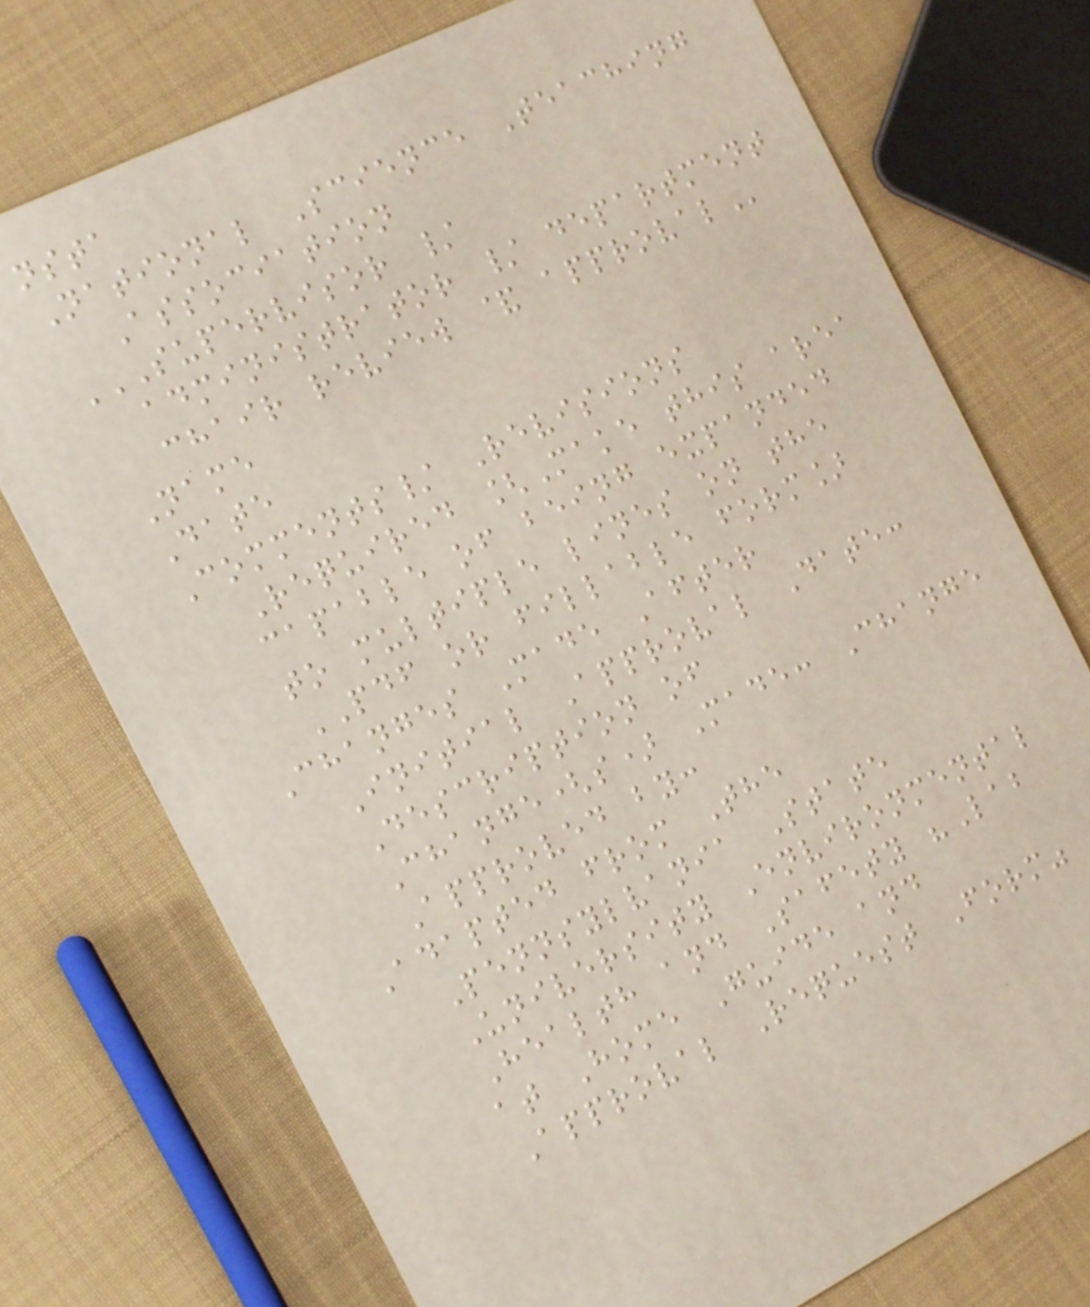nsta
National Science Teaching
Association
SUPERVISOR /
ADMINISTRATOR / DEPARTMENT
CHAIR REVIEW & APPROVAL
Name
Date
Comments/ Revisions
Required [Make this area
capable of being expanded
to multiple lines on the
PDF or fillable form]
Changes Made After
Initial Approval Date:
Description of
Change(s) Made: Change
Approved by:
Adapted from The
Pennsylvania State
University Environmental
Health and Safety "Lab
at Home Guide and
Approval Request Form"
